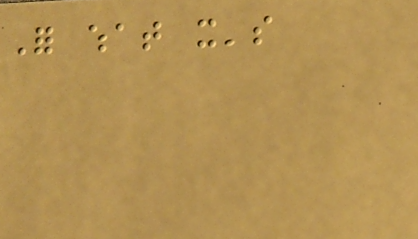For what it's
